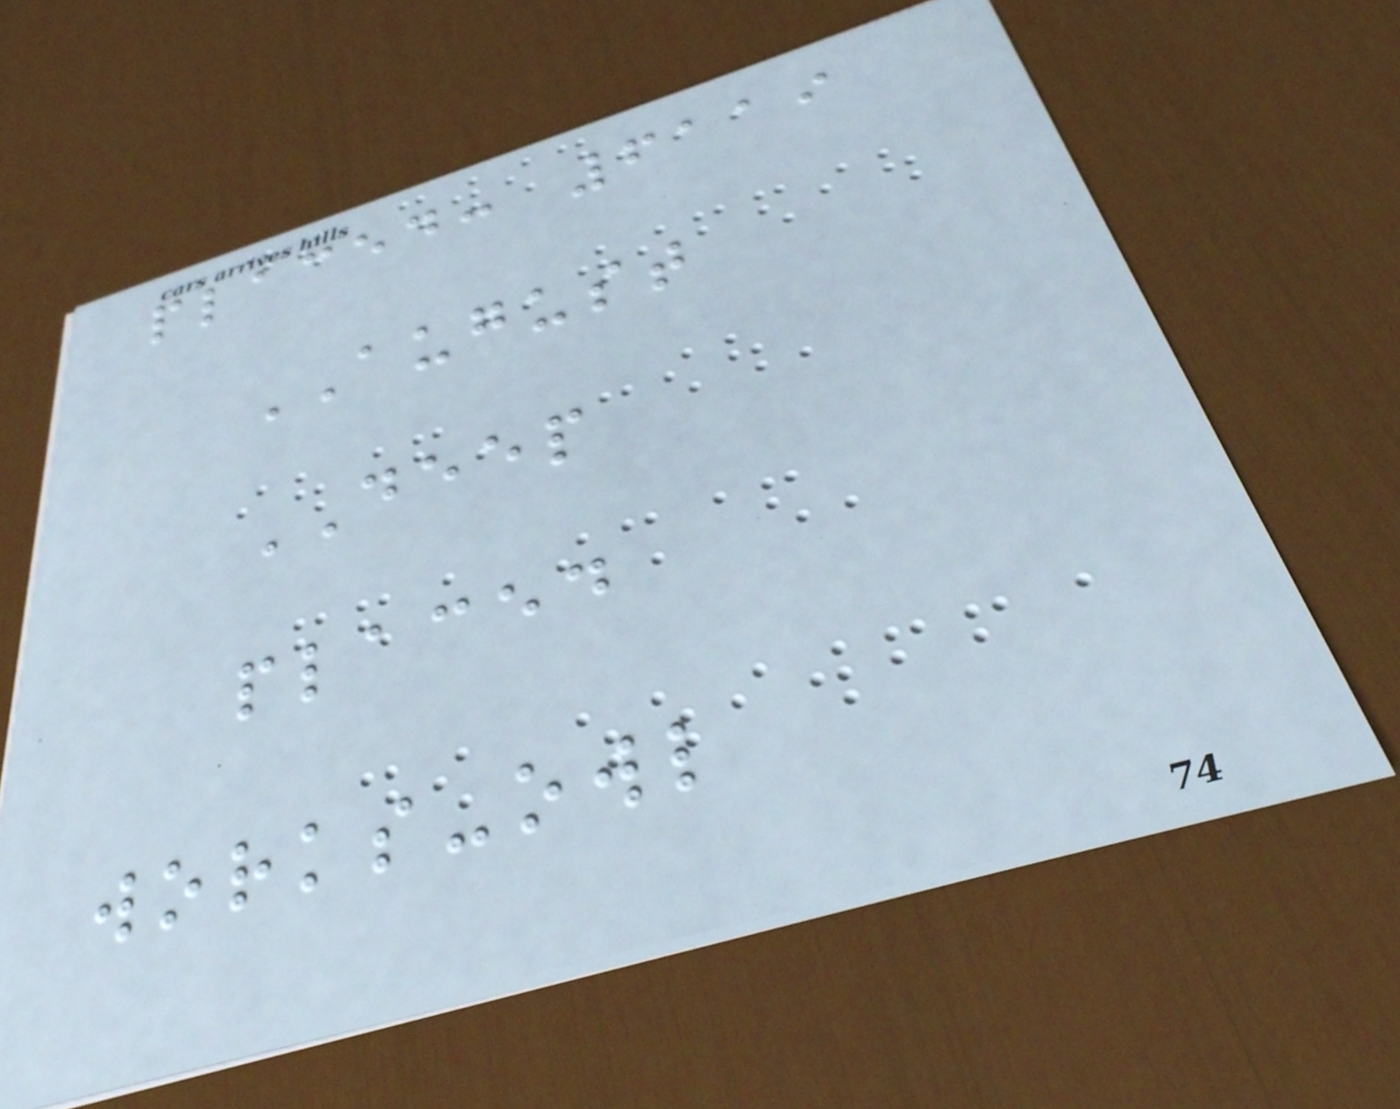placed: 6119
AUGUST
DEEP
placed
works-owl
